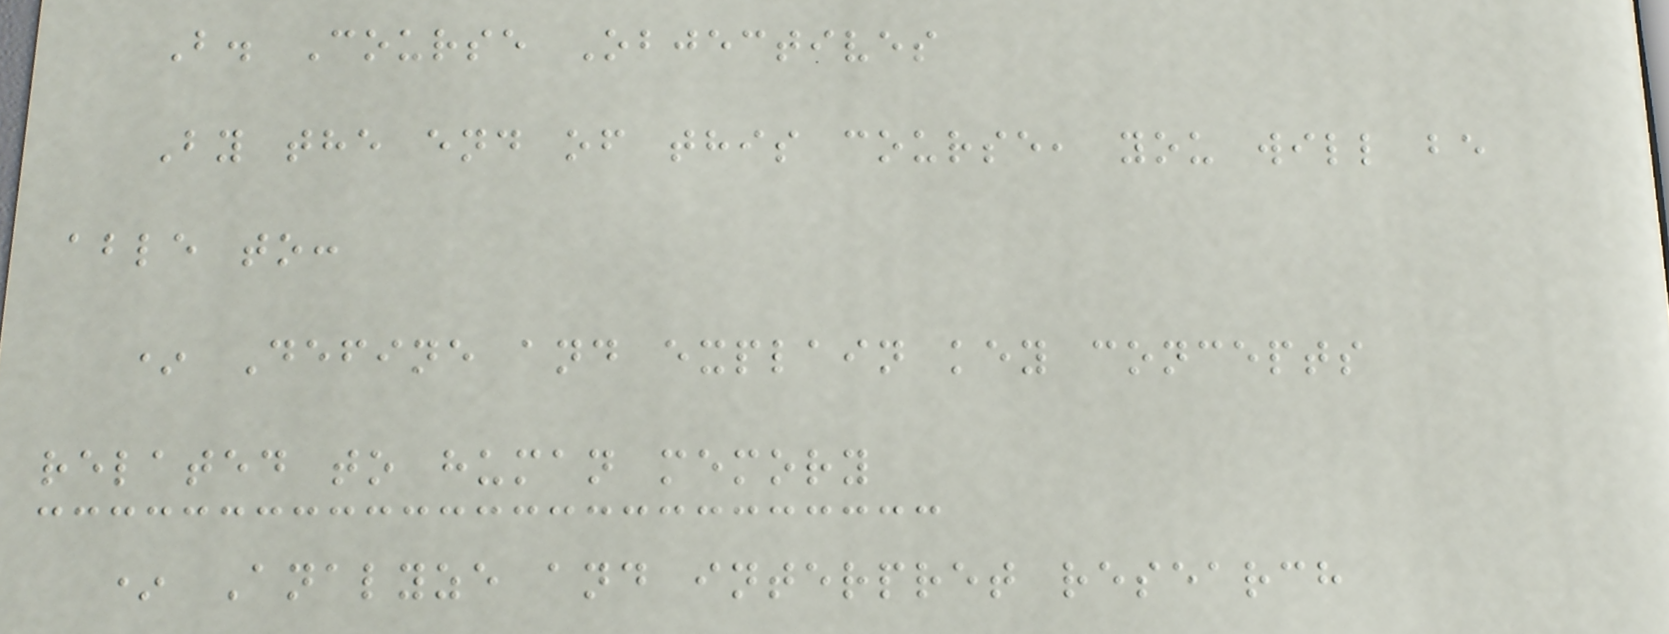B. Course Objectives
By the end of this course, you will be
able to:
* Define and explain key concepts
related to human memory
* Analyze and interpret research
